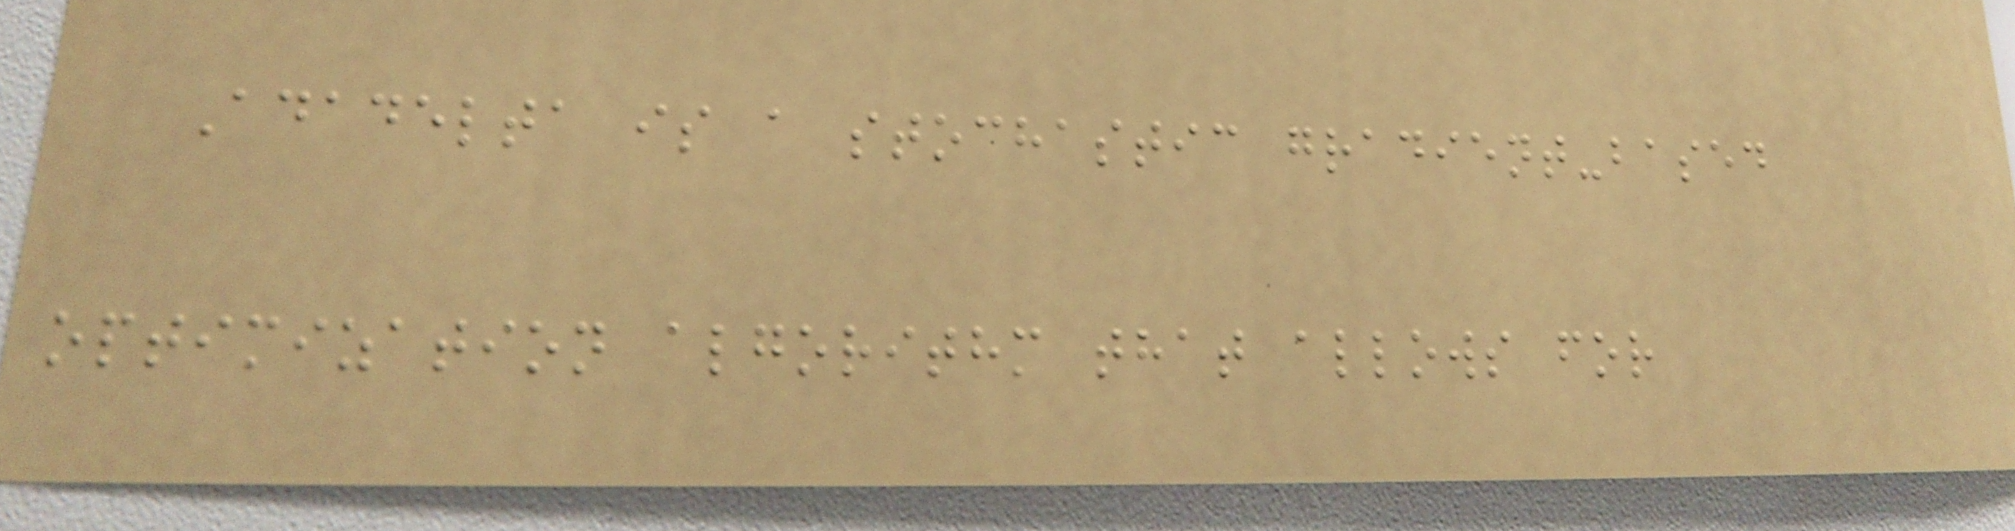Adadelta is a stochastic gradient-based
optimization algorithm that allows for
